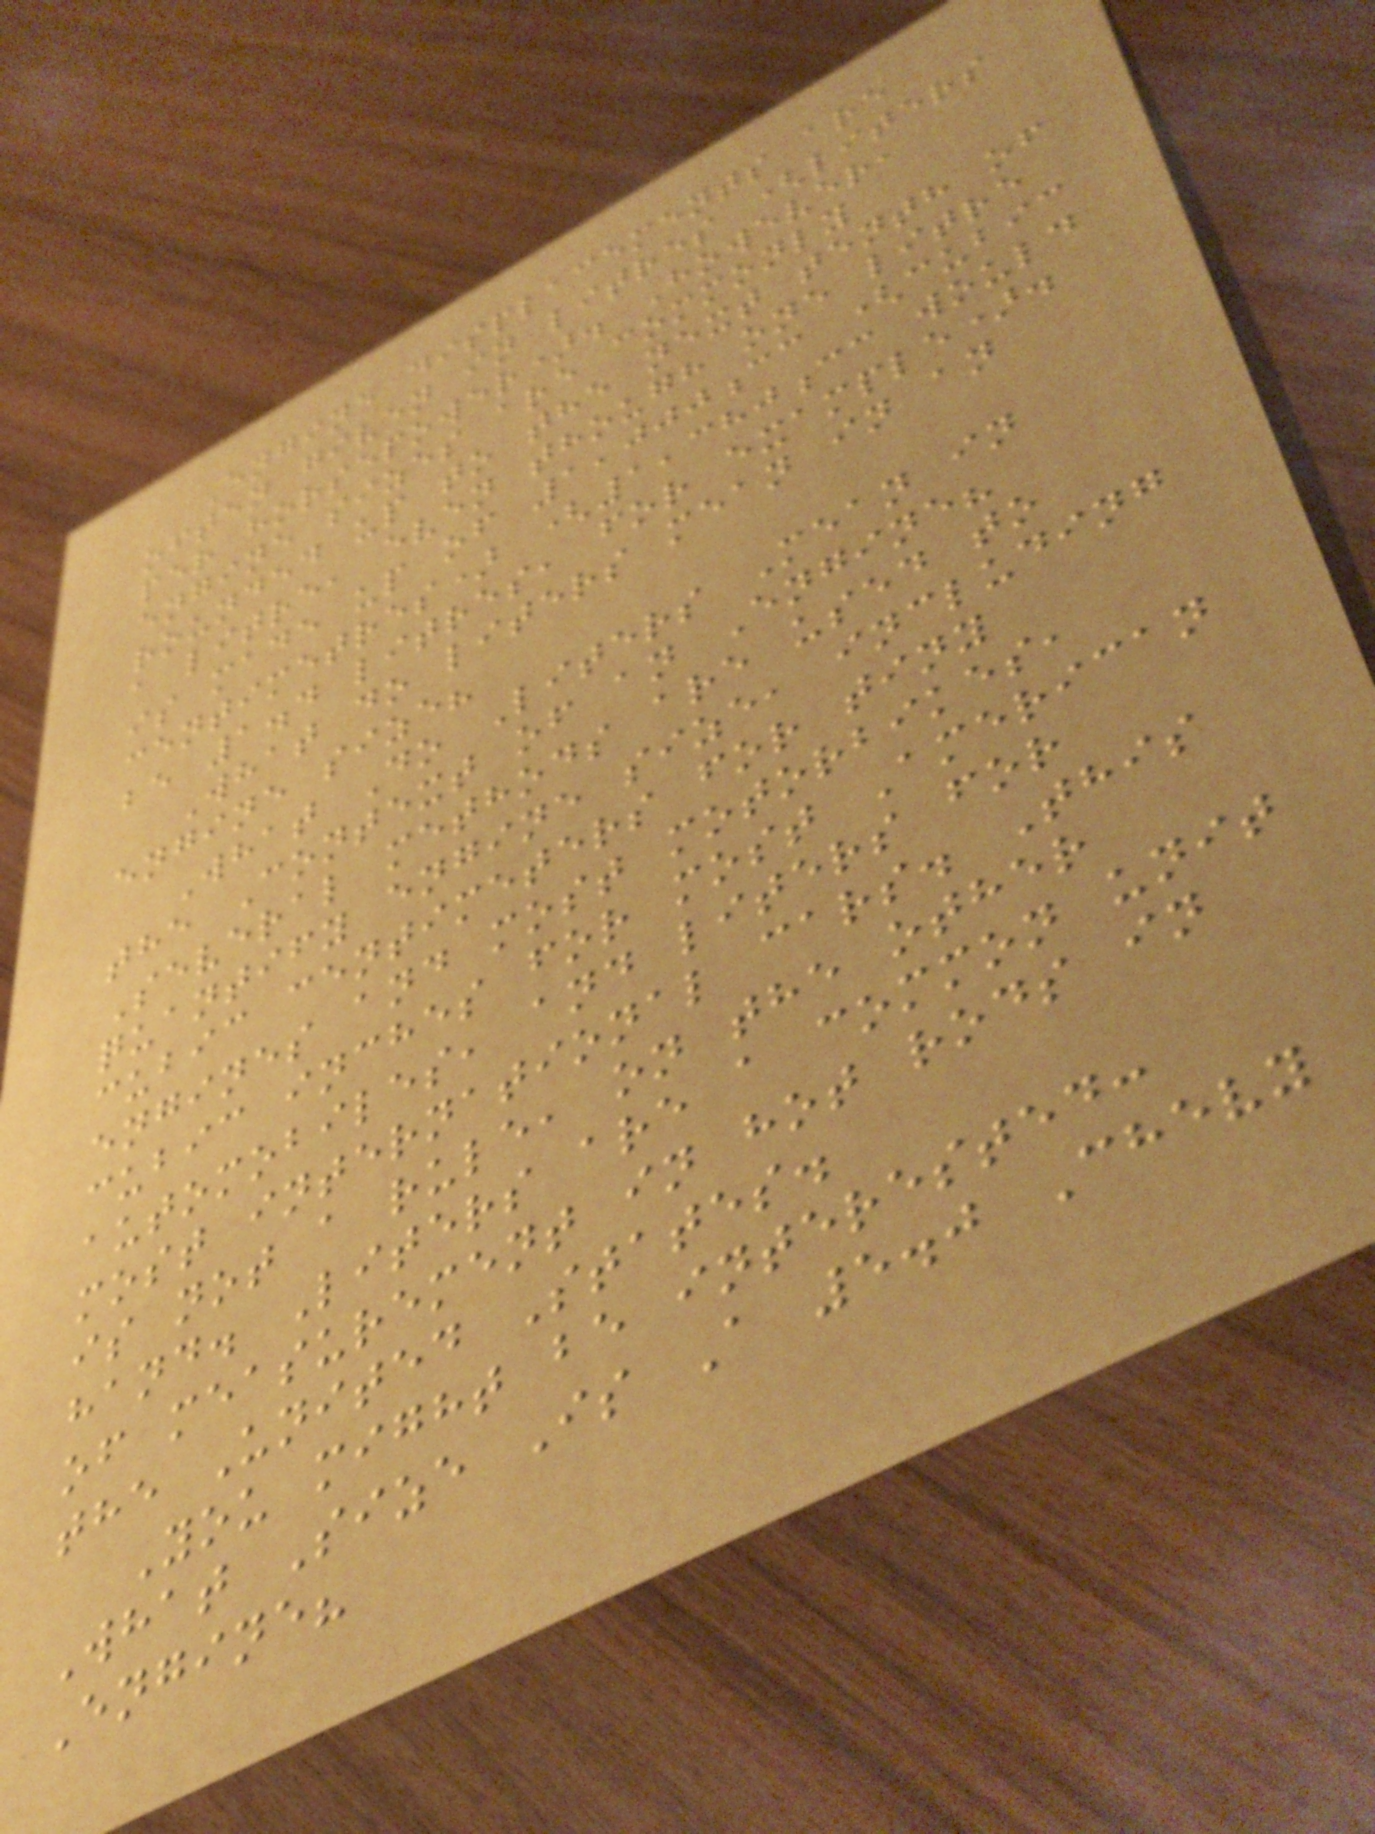Engine displacements are
often given in litres (liters
per horsepower). However,
engine sizes are commonly
rounded up to the next tenth of
a litre, even though one litre
is made up of 1,000cc (cubic
centimetres) (1,380cc would
be 1.4 litres, for example).
What do liters mean in an
engine size?
What Do Liters Mean in
the Context of an Engine?
Several methods are used to
quantify engine size, including
cubic centimeters for tiny
engines and most motorbikes,
cubic inches for most American
automobiles, and liters for
most international cars. This
is not a rule, on the other
hand. Liters are a common unit
of measurement in hot rods in
the United States.
You might be interested:
What Size Is A 5.0 Chevy
Engine?
